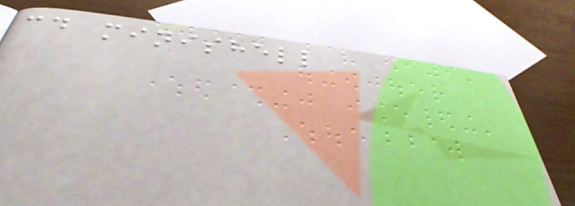cd minishell
